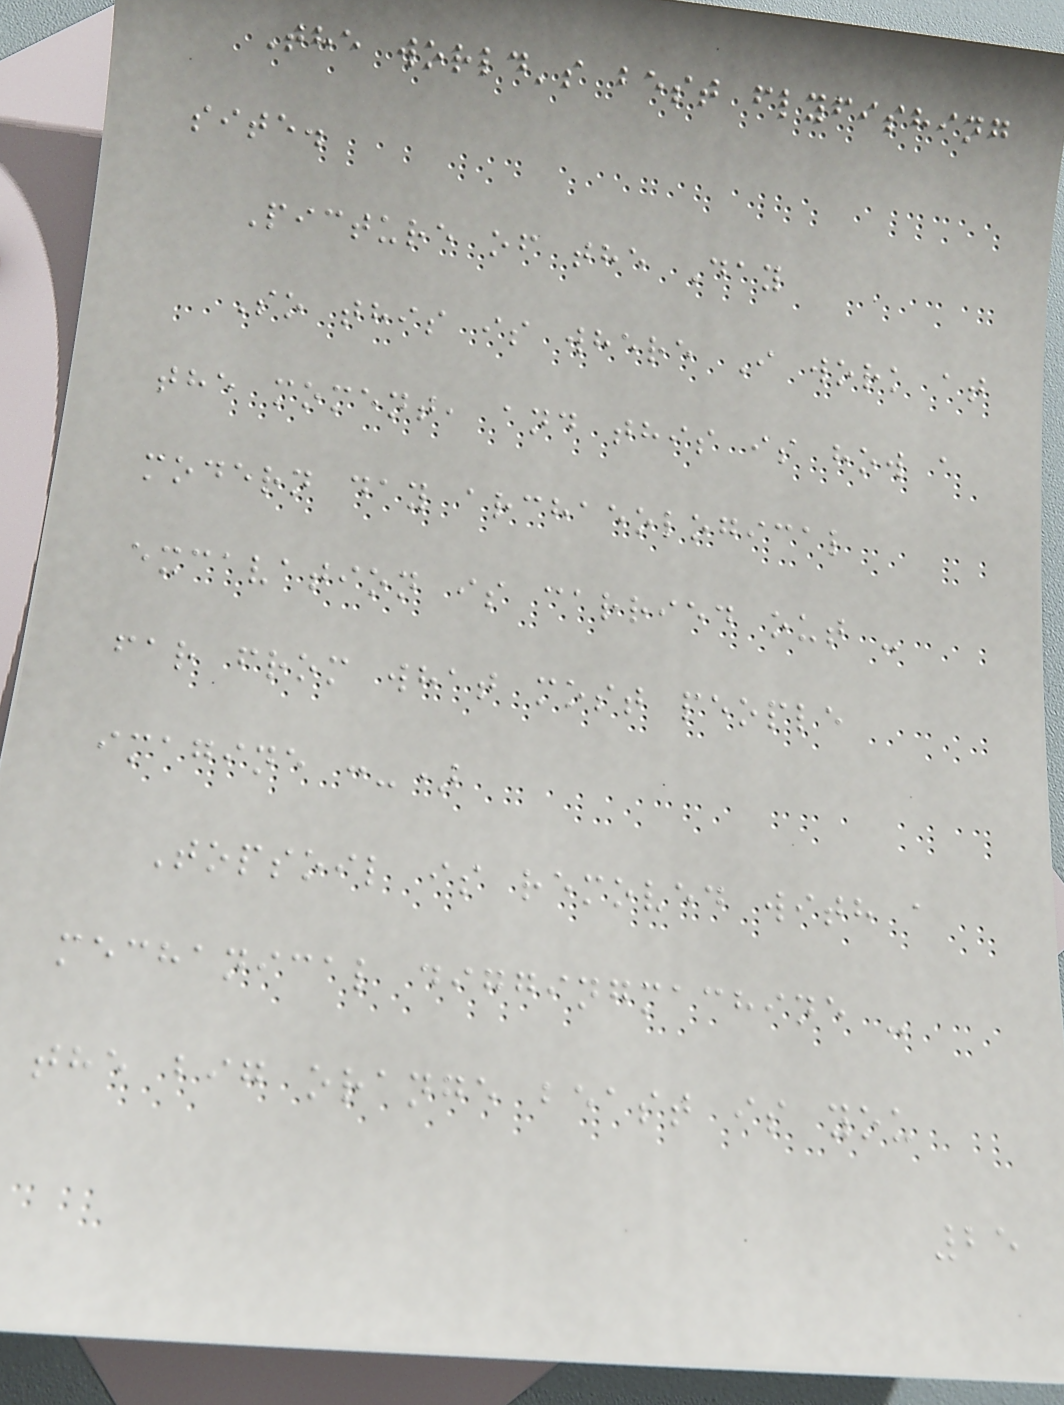The world's best flyfishing
site.
Picture of the Day
So this is where I work at
the moment, and this is how a
modern day archaeological
excavation is carried out -
far from what most people
imagine :-)
Topsoil is removed with a
mechanical diggingmachine -
the big orange beast is you
25
